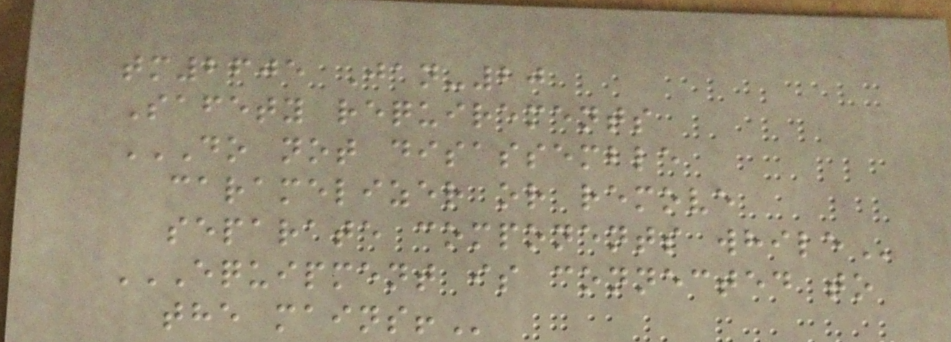tm2605 Jan-20
Safety requirements
DO NOT DISASSEMBLE
CARAMELIZER OR REMOVE
SEPARATE COMPONENTS WHILE
EQUIPMENT IS CONNECTED TO
THE MAINS!
